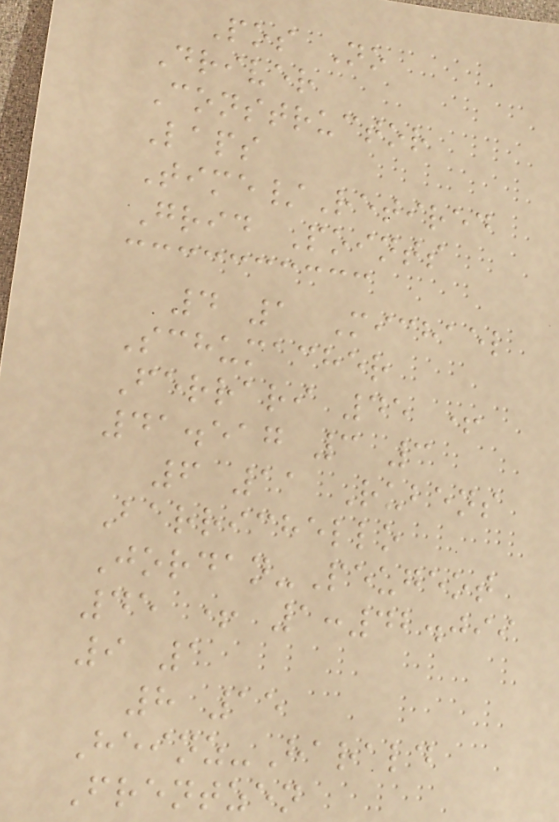Pos No
Driver
Constructor
Laps
Time/Retired
Grid Points
4 1 Michael
Schumacher
Ferrari 45 +
41.517 3 3
6 11 Rubens
Barrichello
Jordan-Peugeot
45 + 1:42.099
9 1
8 15
Heinz-Harald
Frentzen
